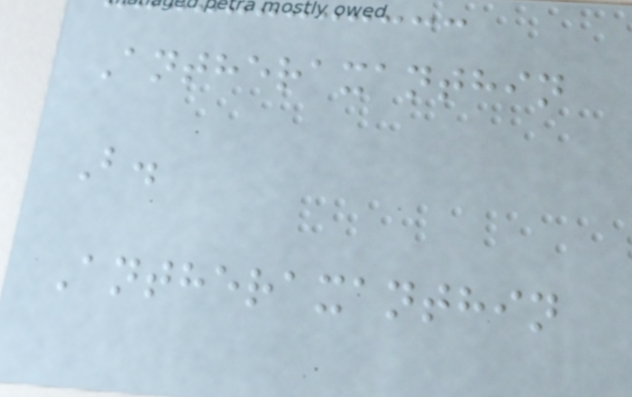Antheraxanthin
B.
Antheraxanthin
